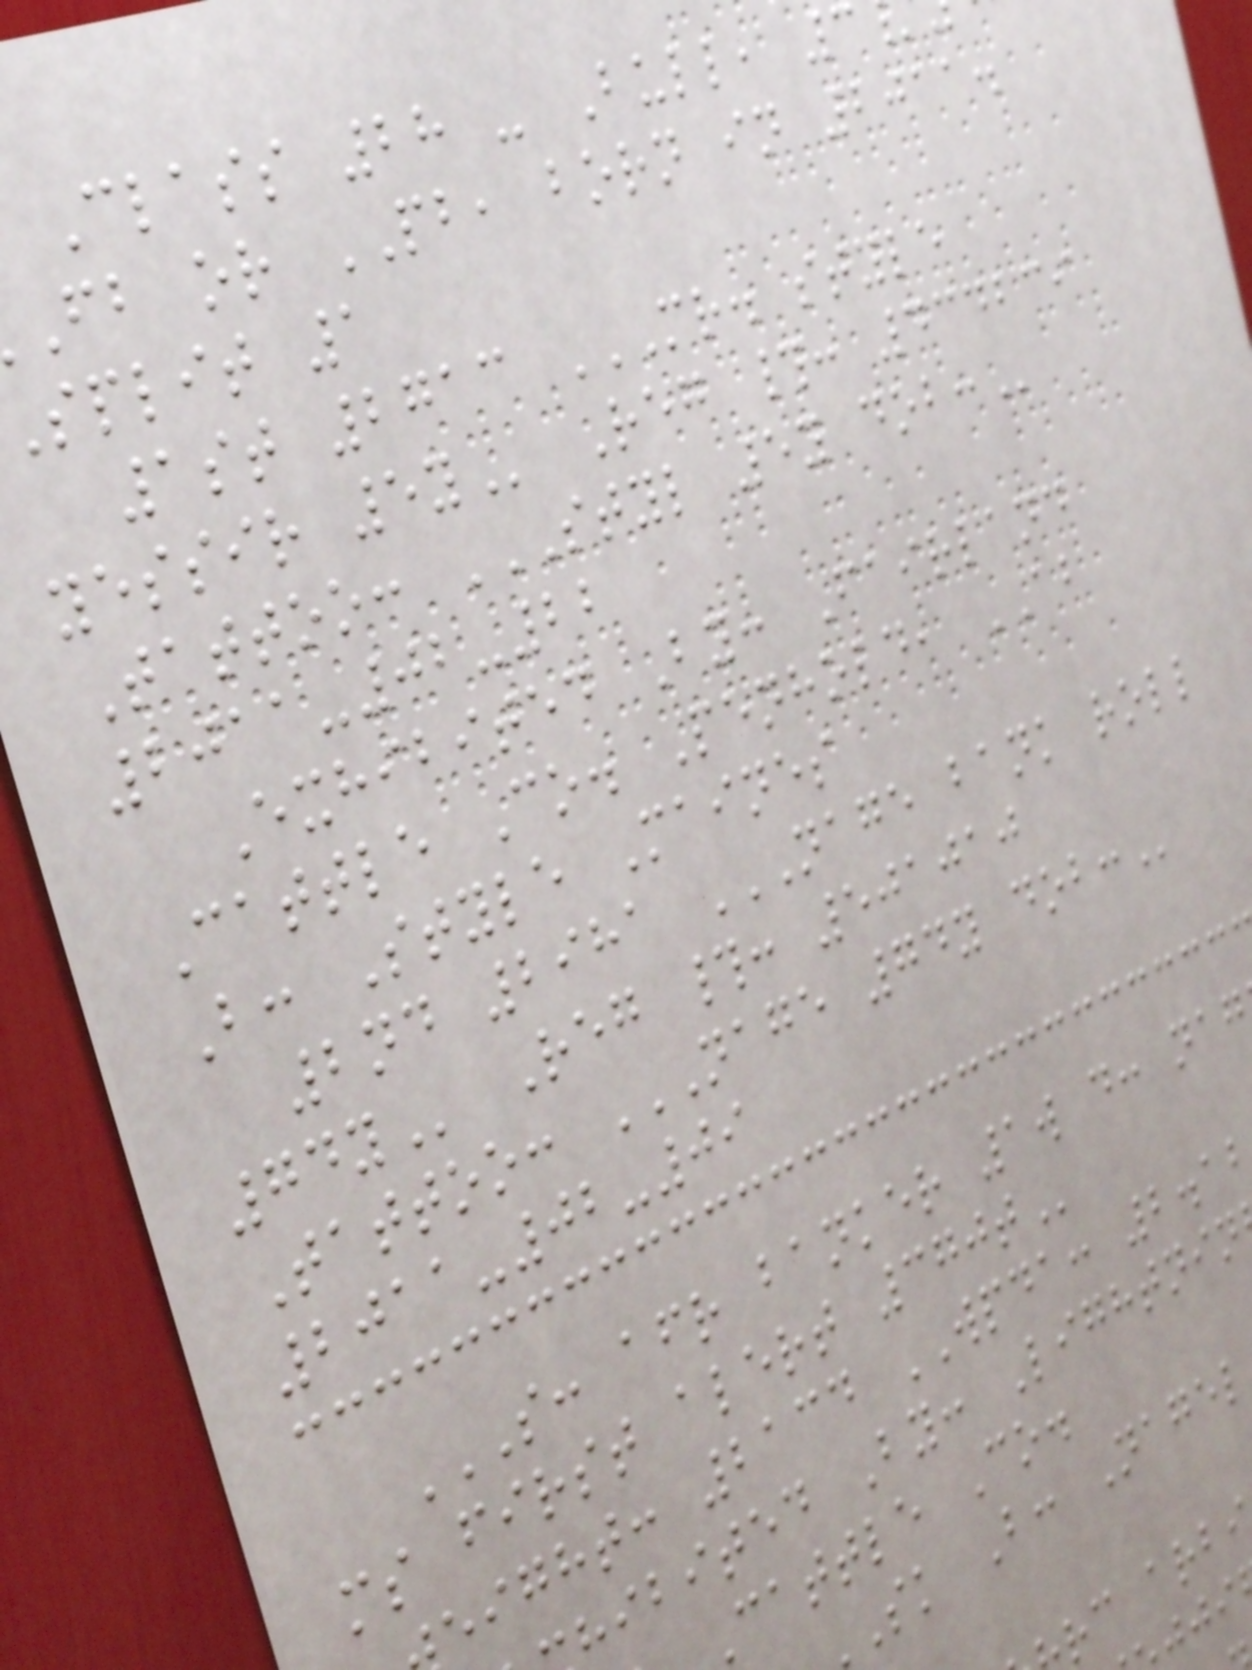Class 28 - Bull, 3
fb or PB, born in 2011.
split 1
1st 2713 MR. STYLE
Tattoo: STYL 5Y DOB:
2011-02-22
Exhibited By: Fairland
Cattle Co. Penhold, AB
B: Style Maines
2nd 2981 NAGE BANK ROLL
Reg #: 501010
Tattoo: NAGE 74Y DOB:
2011-02-09
ms first alert
eight: 2134 WPDA: 2.1
hibited By: Lightnin
cattle Co.
sk B: Nagel
